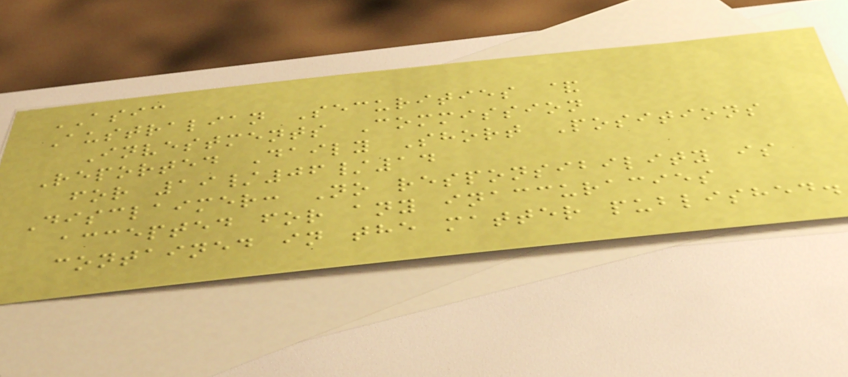ASIC
Australian Securities &
Investments Commission
Reported Daily Short Positions
for 19/06/14
Disclaimer: No responsibility is
accepted for any inaccuracies
contained in the matter published.
